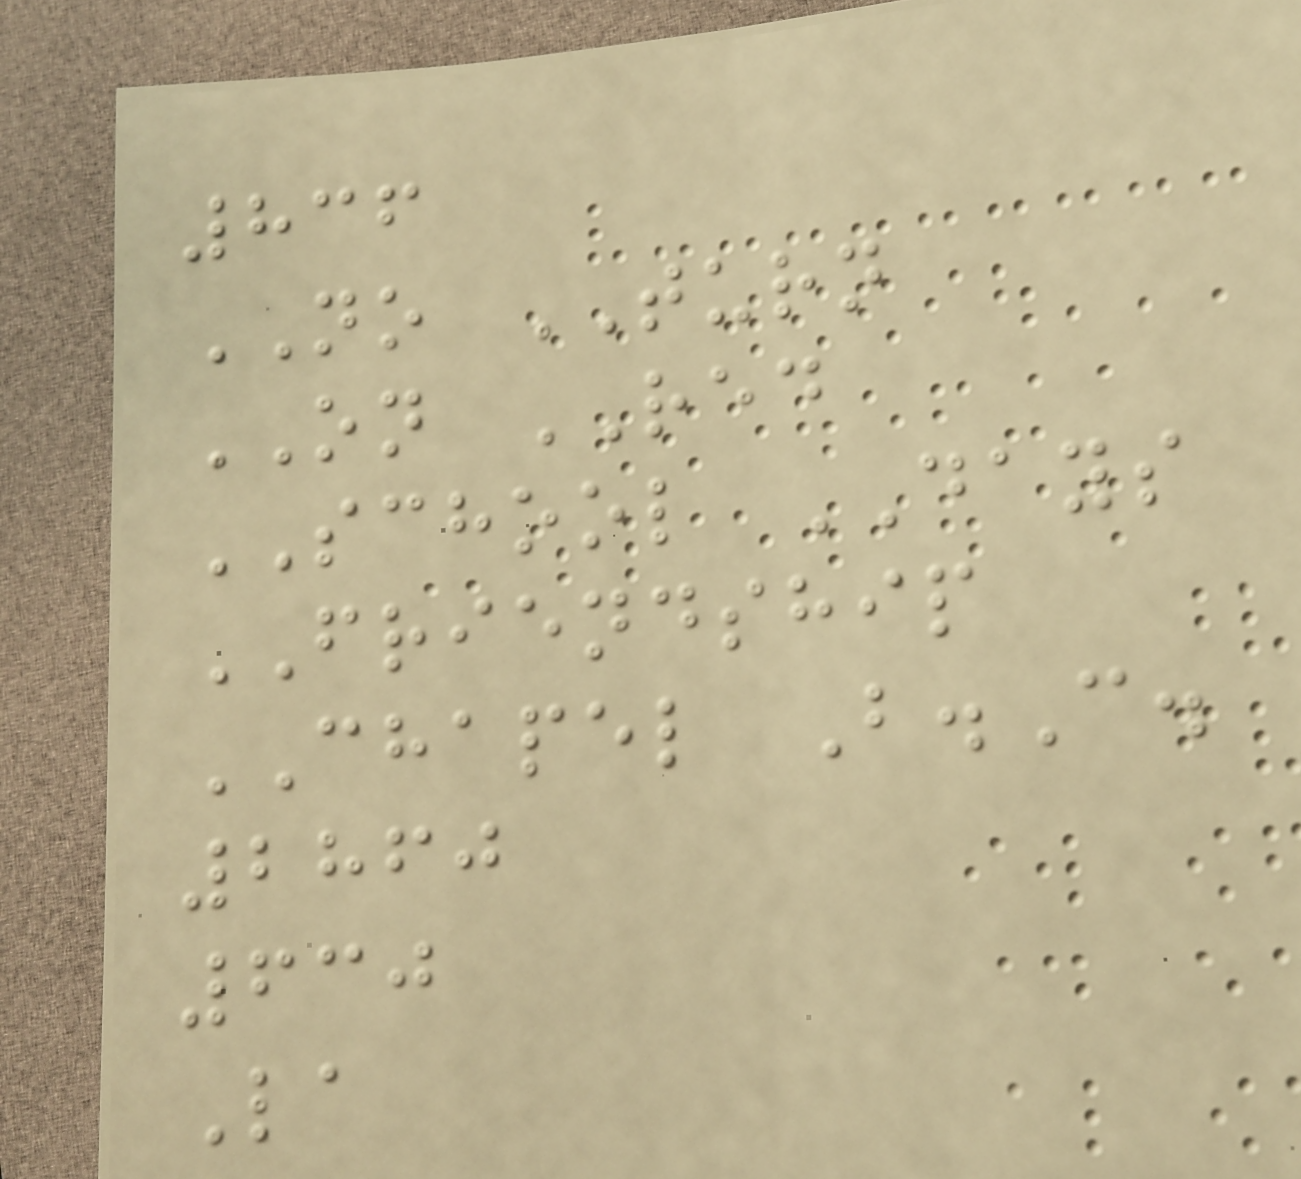836
NO TURN
ON RED
SCHOOL DAYS
FRIENDSHIP
CHAPEL B.C.
2860
630
La
